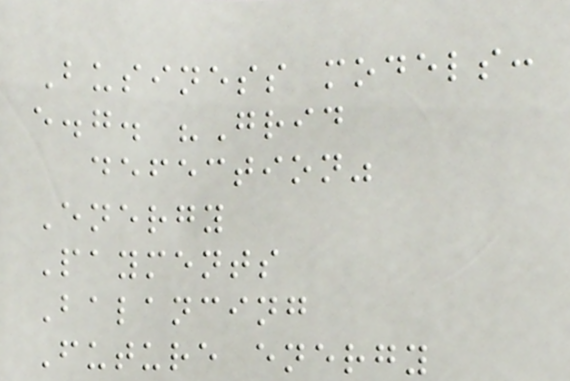Business models:
e.g. "Grid
defection"
Energy
Payments
Balancing
Future energy
